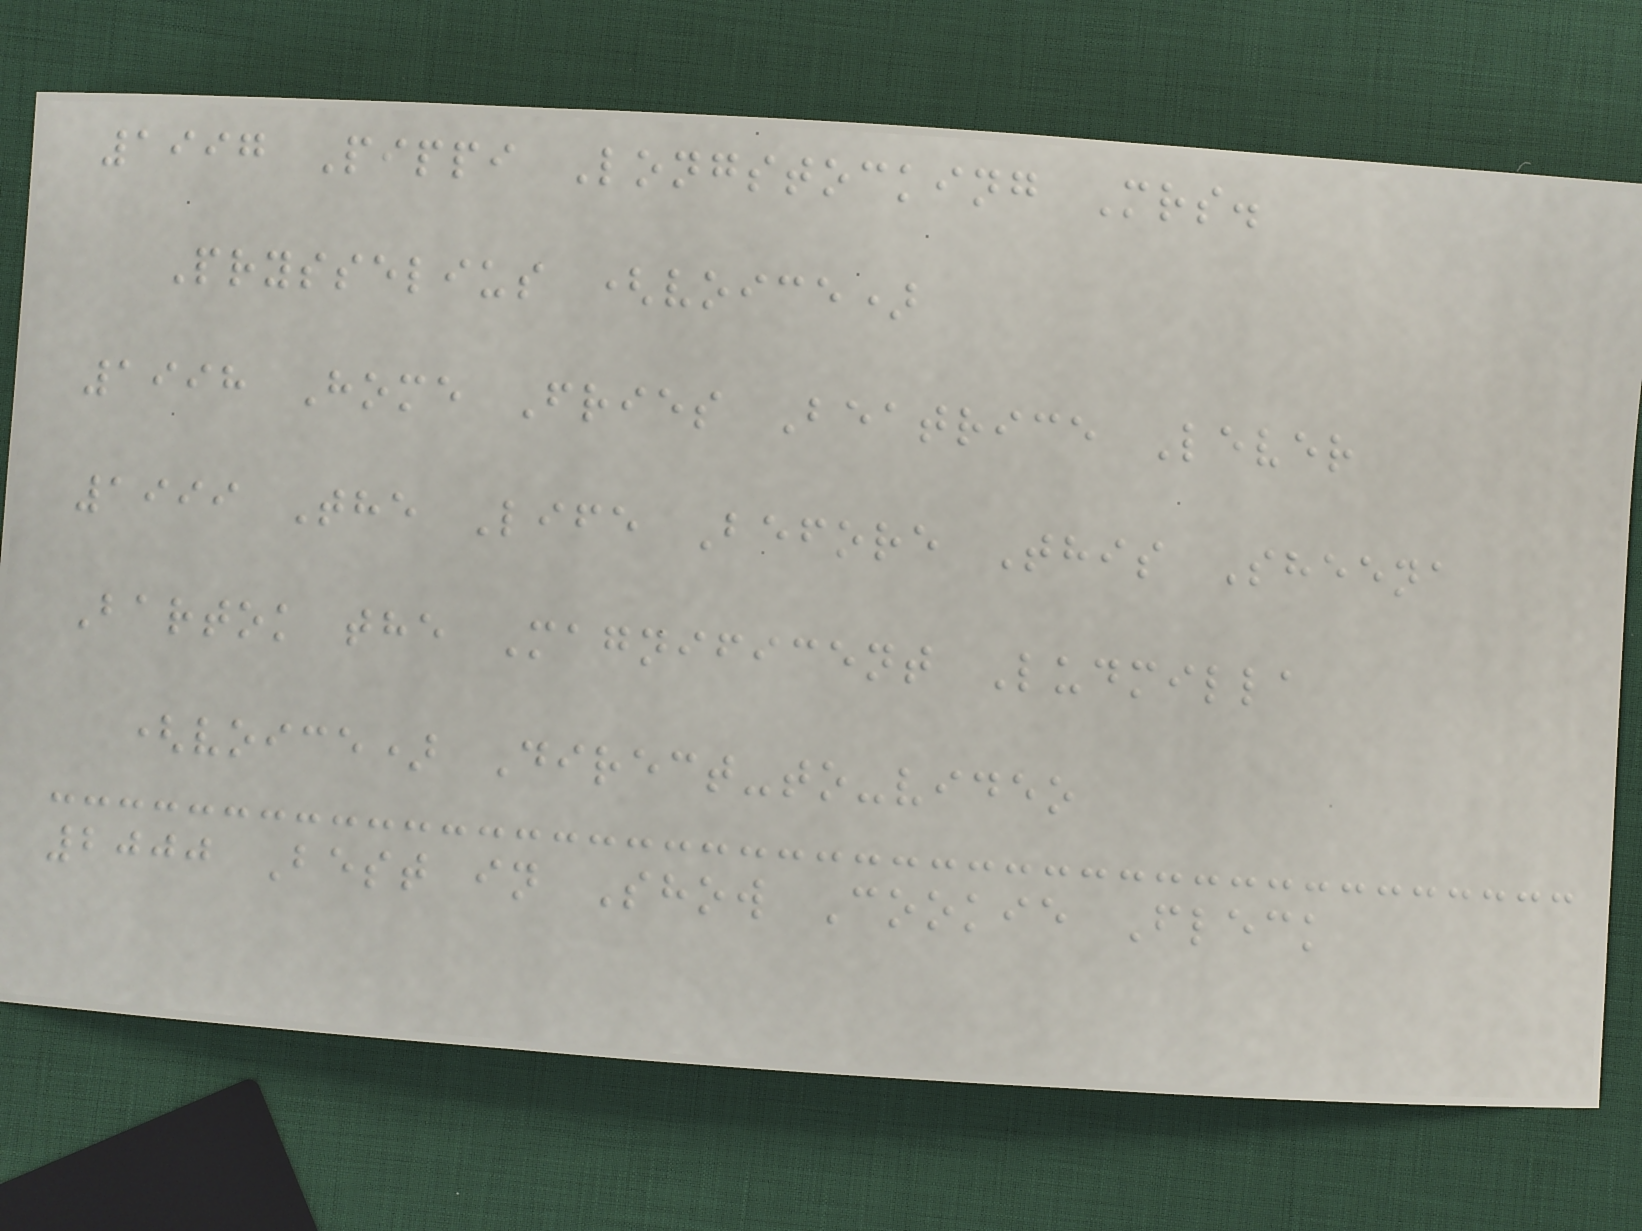1997 Pippi Longstocking Mrs.
Prysselius (voice)
1998 Home Fries Beatrice Lever
1999 The Life Before This Sheena
Bartok the Magnificent Ludmilla
(voice) Direct-to-video
2000 Best in Show Cookie Fleck
